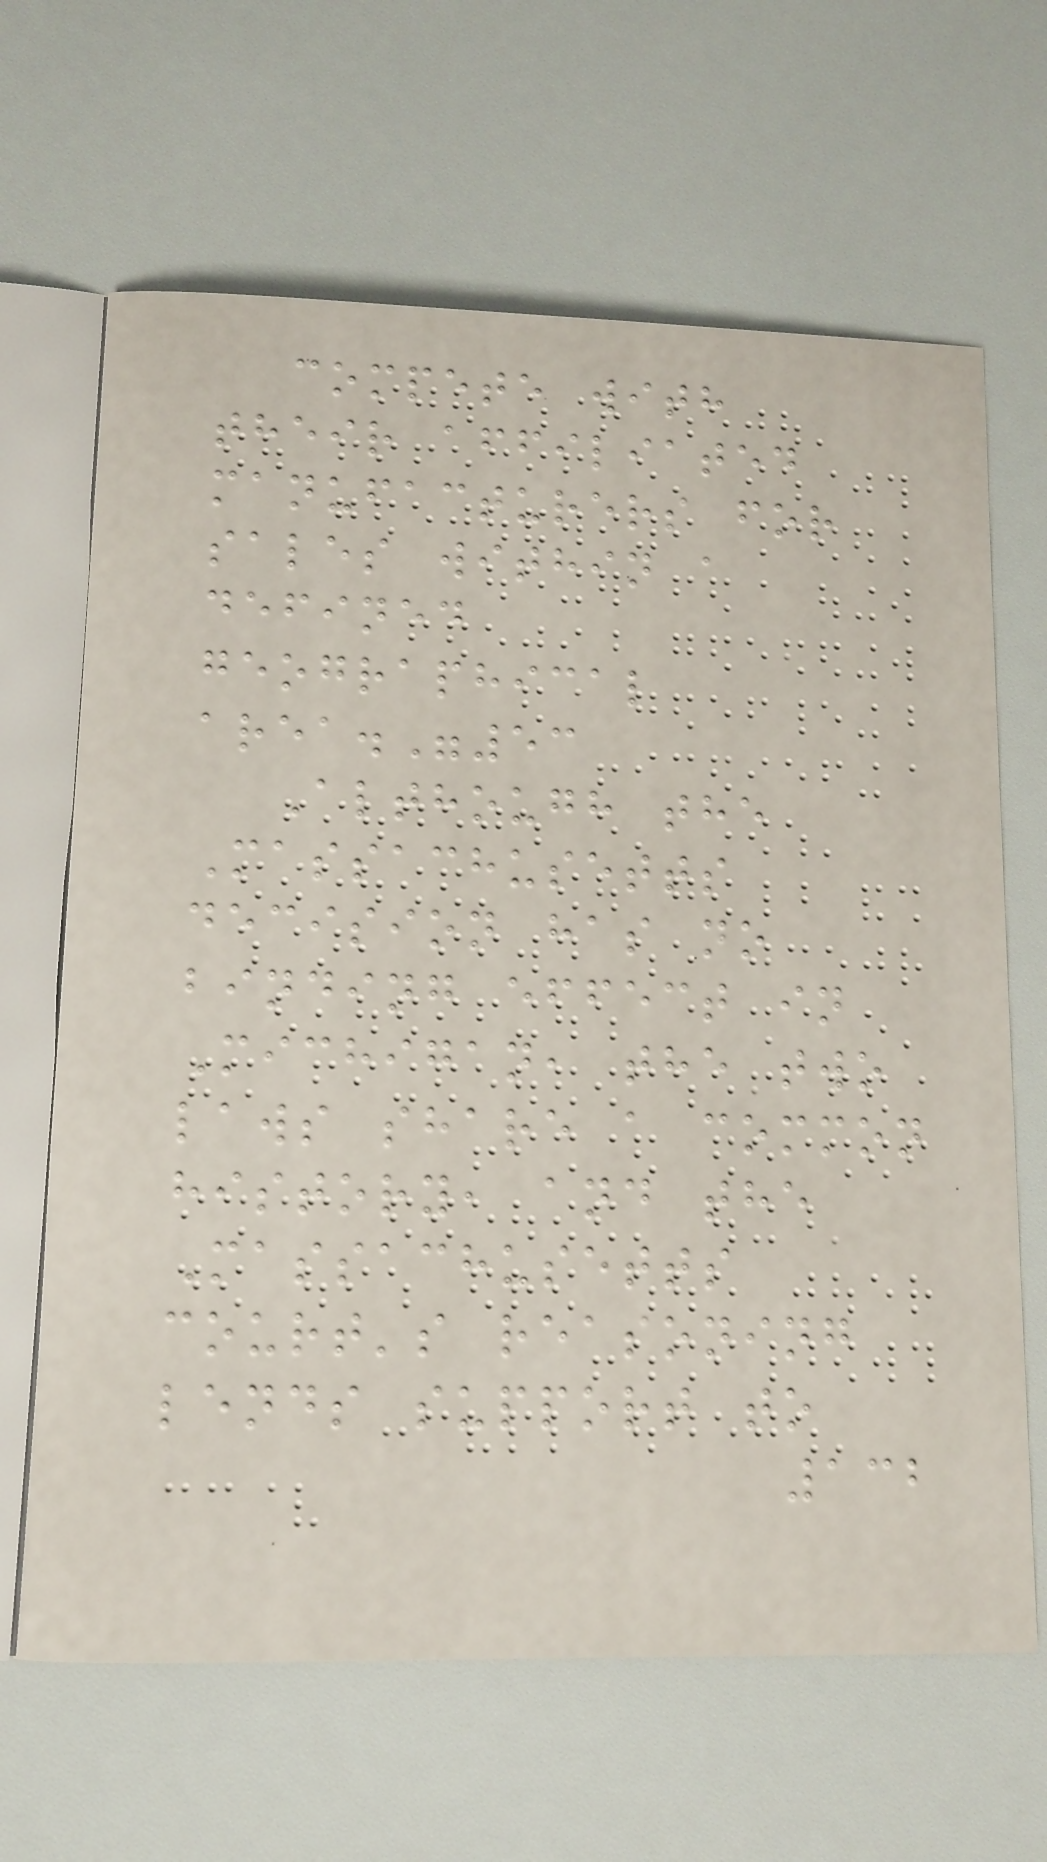compete with
their affiliated
manufacturers for
sales within a
defined
geographical
area."53
Although the
Massachusetts
decision has no
binding effect in
Michigan, the two
laws share a common
history, and the
Massachusetts
court's reasoning
lends support to
132
